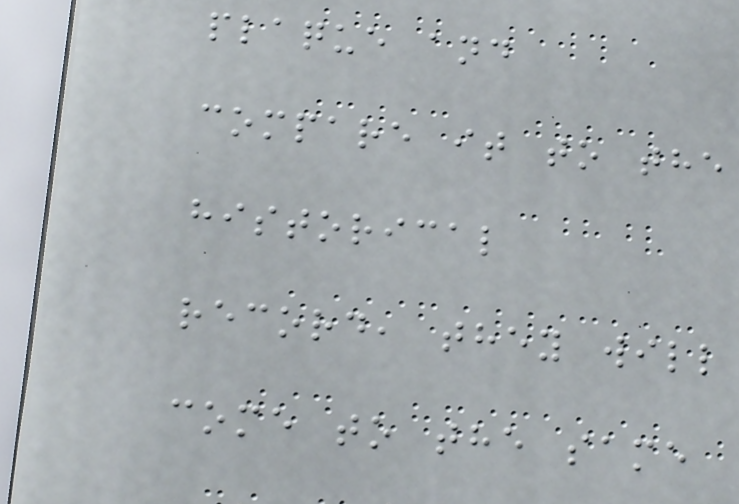plaque and
compare it to the
historical
record, they will
come to the same
